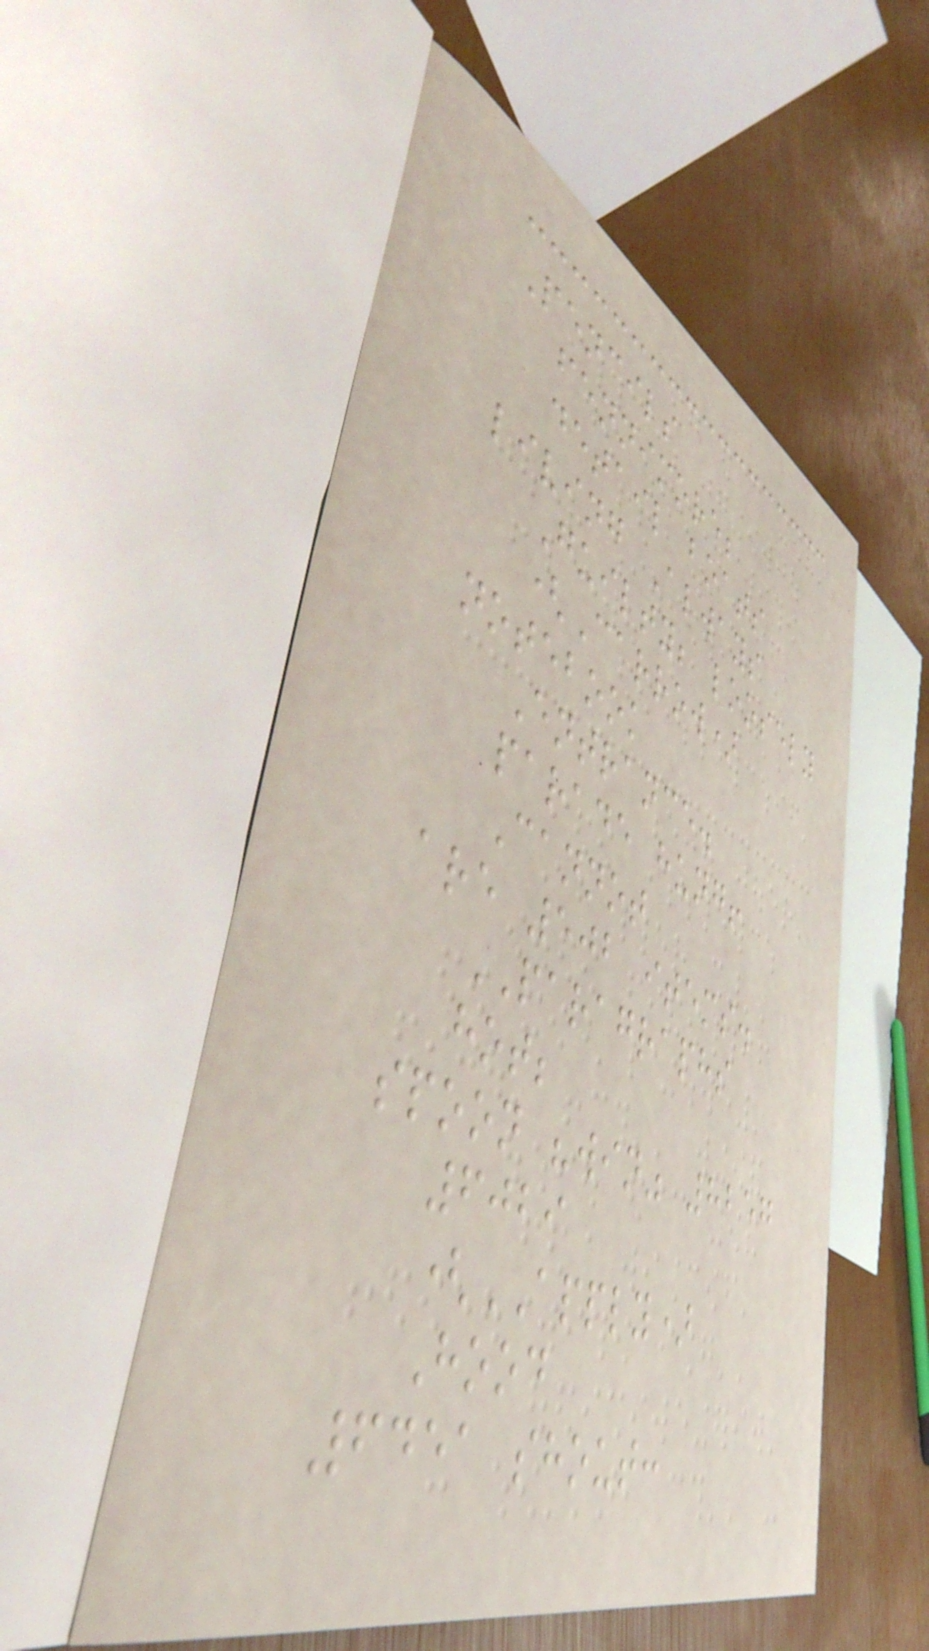Pencils
fennimore;
detail boats
living Always
Guilty; loosely
(Carrow)
notebook
Entrance.
parade hung!
Cannot
are 502 items.
PARAGRAPHS
hot;
spoon "win" 8257
6029
(APPLY)
Hood
6451 shout:
